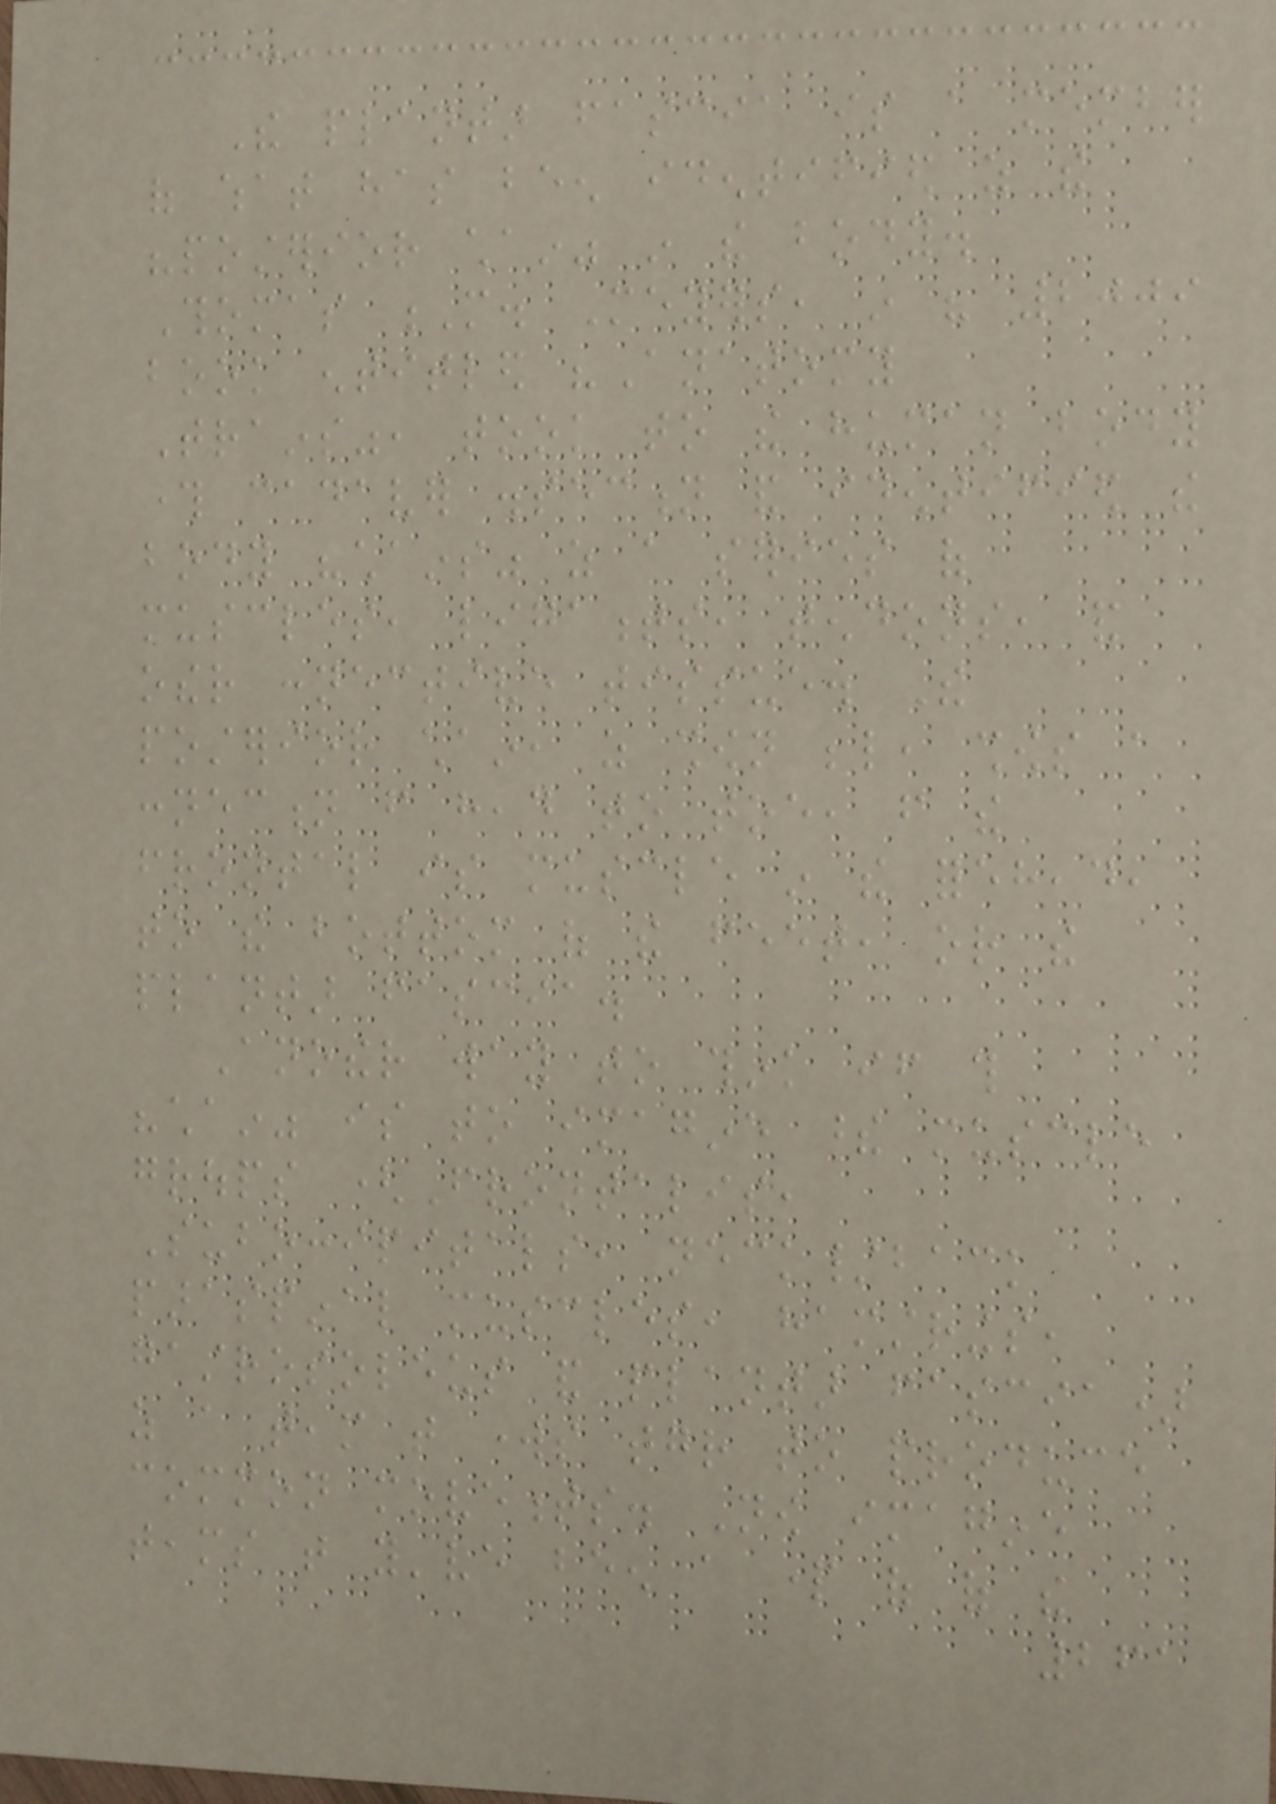The plantar fascia is a member
of what has been identified as the
"posterior chain" in the body.
Thomas M. Meyers, in his 2009
book entitled "Anatomy
Trains", took to the human body
through cadaver dissection and identified the
body "chains" as a series of
muscles, ligaments, tendons, and
other connective tissue. The
posterior chain, as shown below, shows a
connection from head to toe, from the
frontal is muscle in the forehead,
to the bottom of the feet, or the
plantar fascia.
Another way to think if this
"chain" is to imagine these muscle
groups (Frontalis,
Suboccipitals, neck/back
paraspinal muscles, hamstrings,
gastrosoleus and plantar fascia)
as a team that works together to produce
common movements. Now imagine
teams that you've been a part of of the
261
